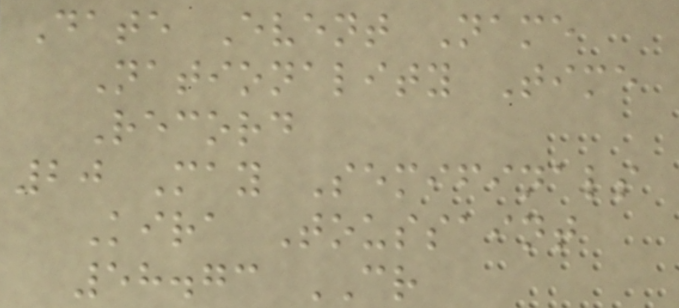Date Event Name
Nationality Time
Record
20 May Semifinals
Kira Toussaint
58.73 CR
